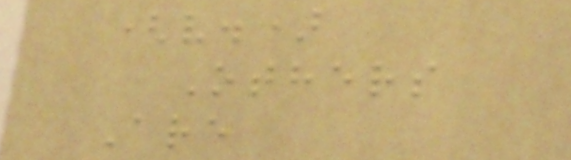(v.)
Others
Are
